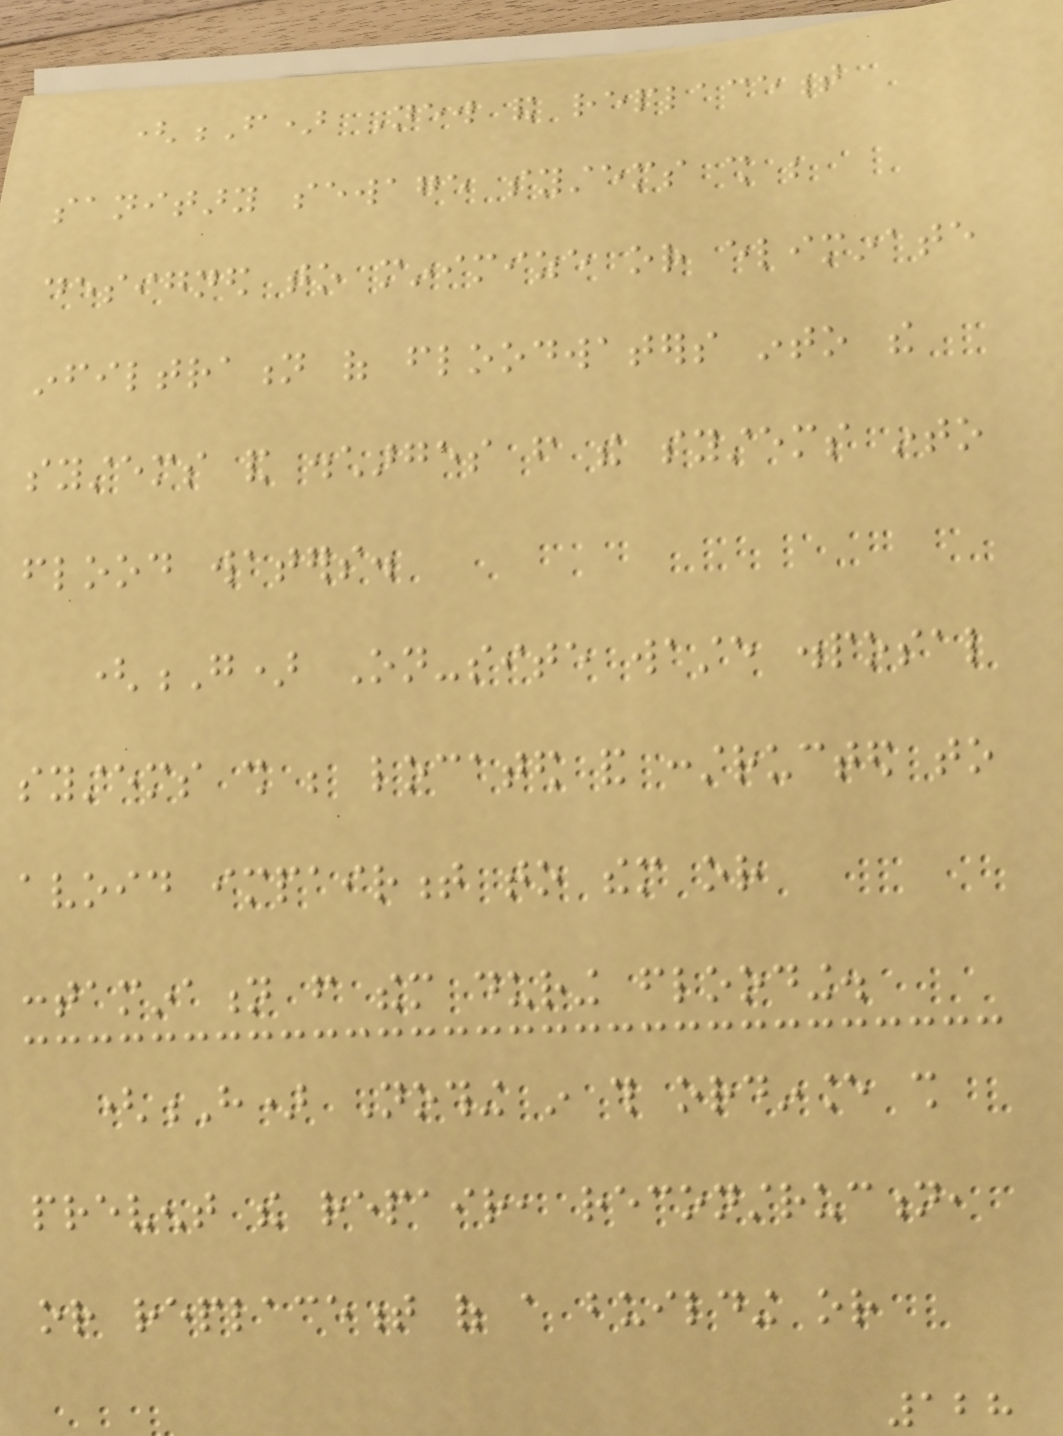(F) New and replacement
sanitary sewage systems shall be
designed to minimize or eliminate
infiltration of floodwaters into the
systems and discharges from the systems into
flood waters.
(G) On-site waste disposal
systems shall be located and constructed to
avoid impairment to them or
contamination from them during flooding.
(H) Nothing in this ordinance shall
prevent the repair, reconstruction,
or replacement of a building or
128
